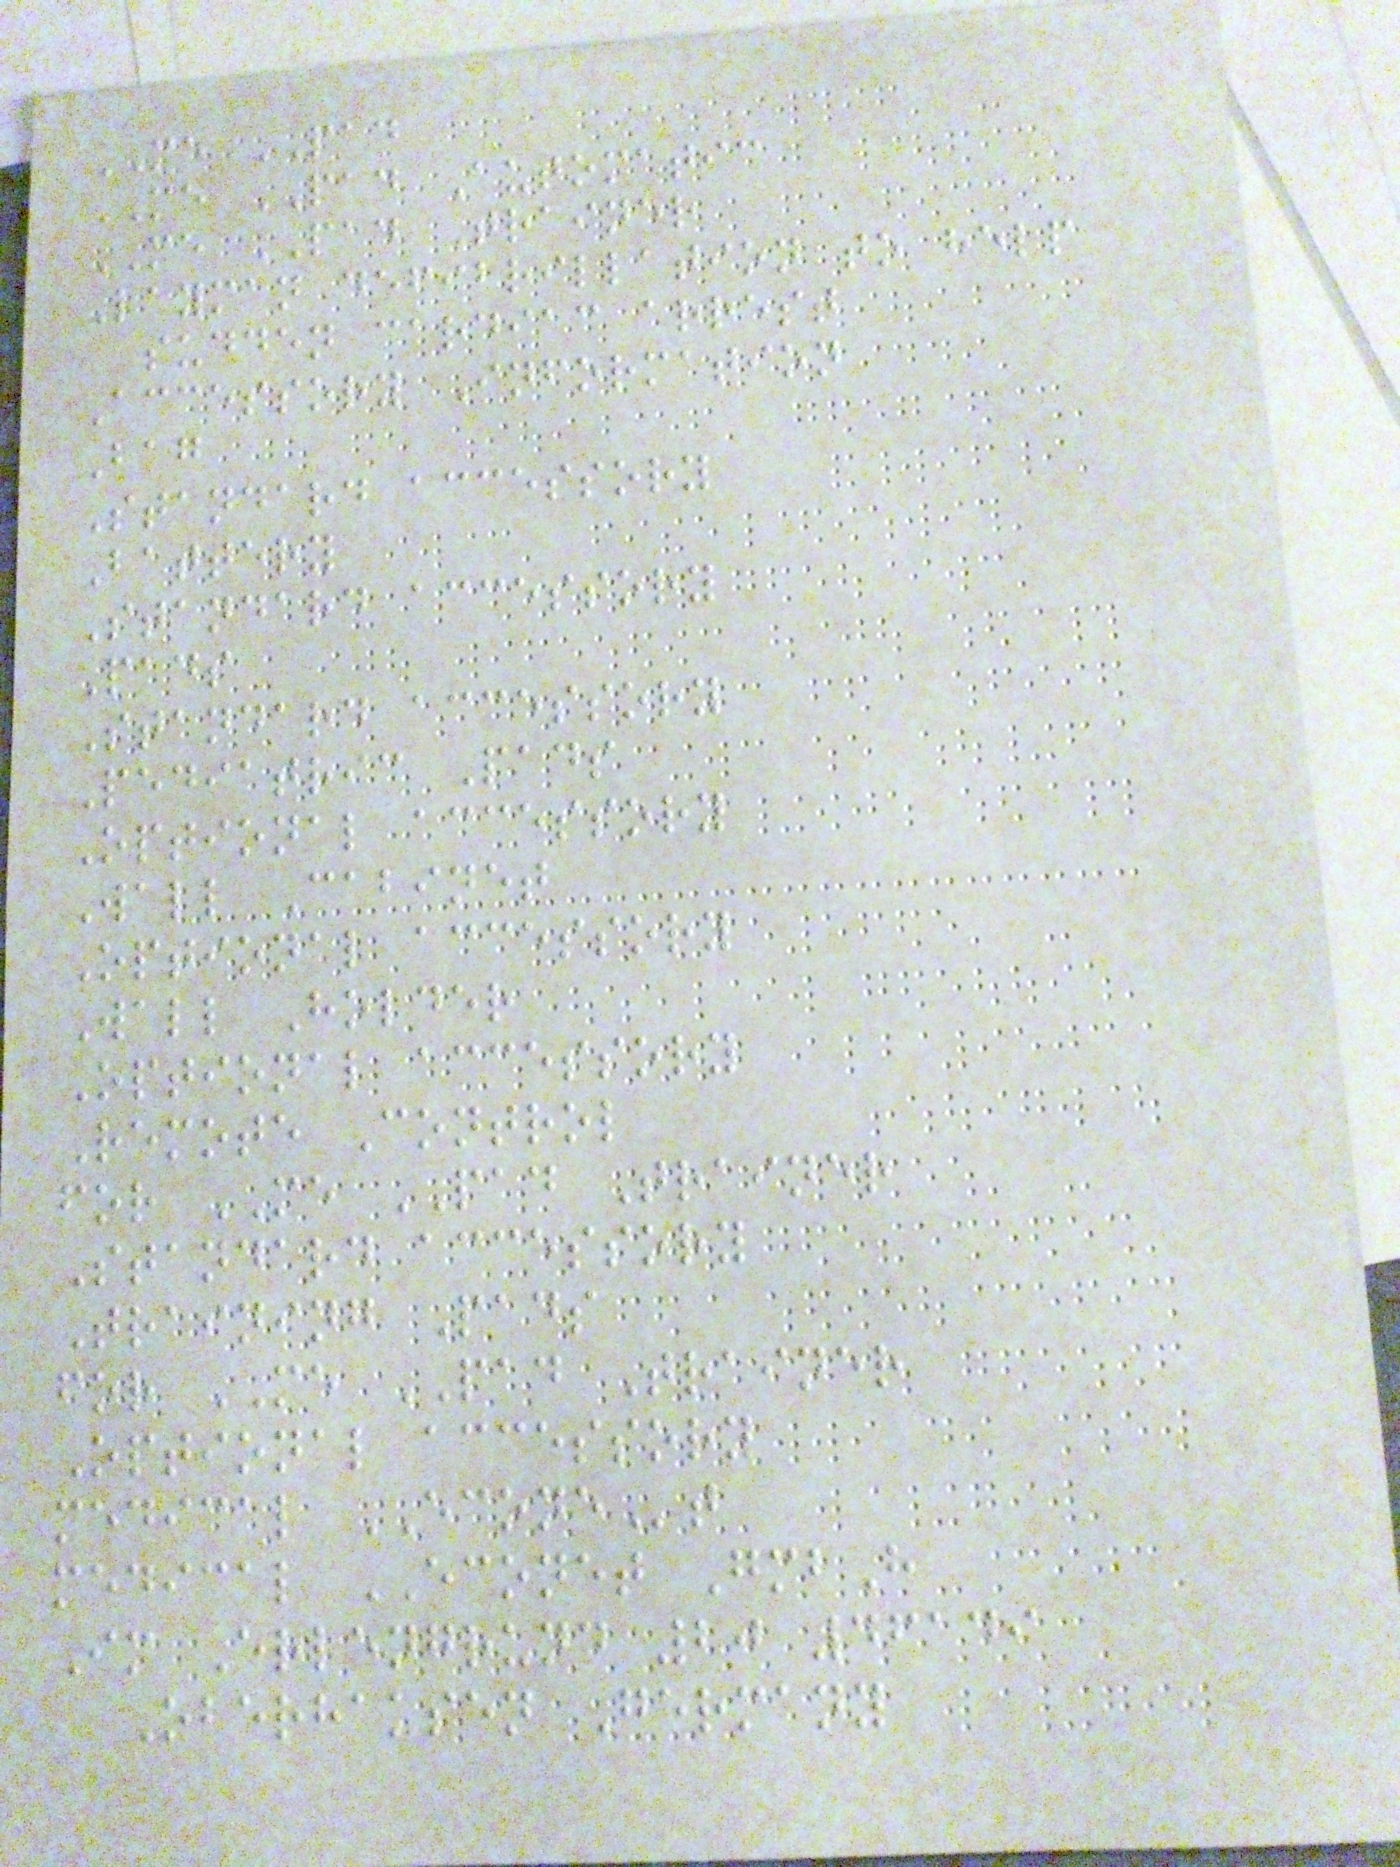ME PAD
ME PAD Automatic
ME PAD Trainer
Layman defibrillation to help
sudden cardiac arrest
Accessory Information
Bag
Standard accessory
Battery
Standard accessory
Pads
Standard accessory
Pediatric Pads
Optional accessory
Wall Cabinet
Optional accessory
Wall Holder
Optional accessory
Remote Control
for ME PAD Trainer
Standard accessory
Training Pads
for ME PAD Trainer
Optional accessory
medical ECONEt
medical ECONET GmbH
Im Erlengrund 20 46149
Oberhausen Germany
